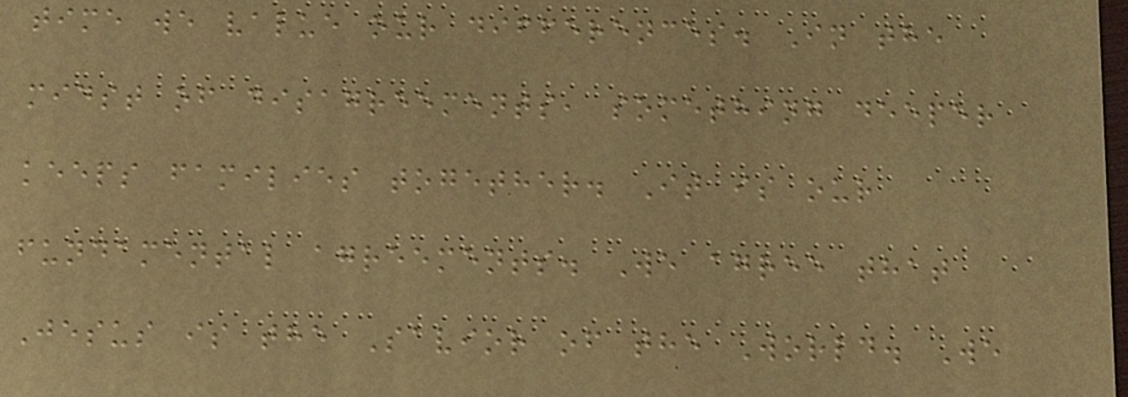time we value our differences. In the
midst of disagreements, something deeper
keeps families together. It is our
fundamental agreements. We agree that
Jesus is the Savior of the World. We
